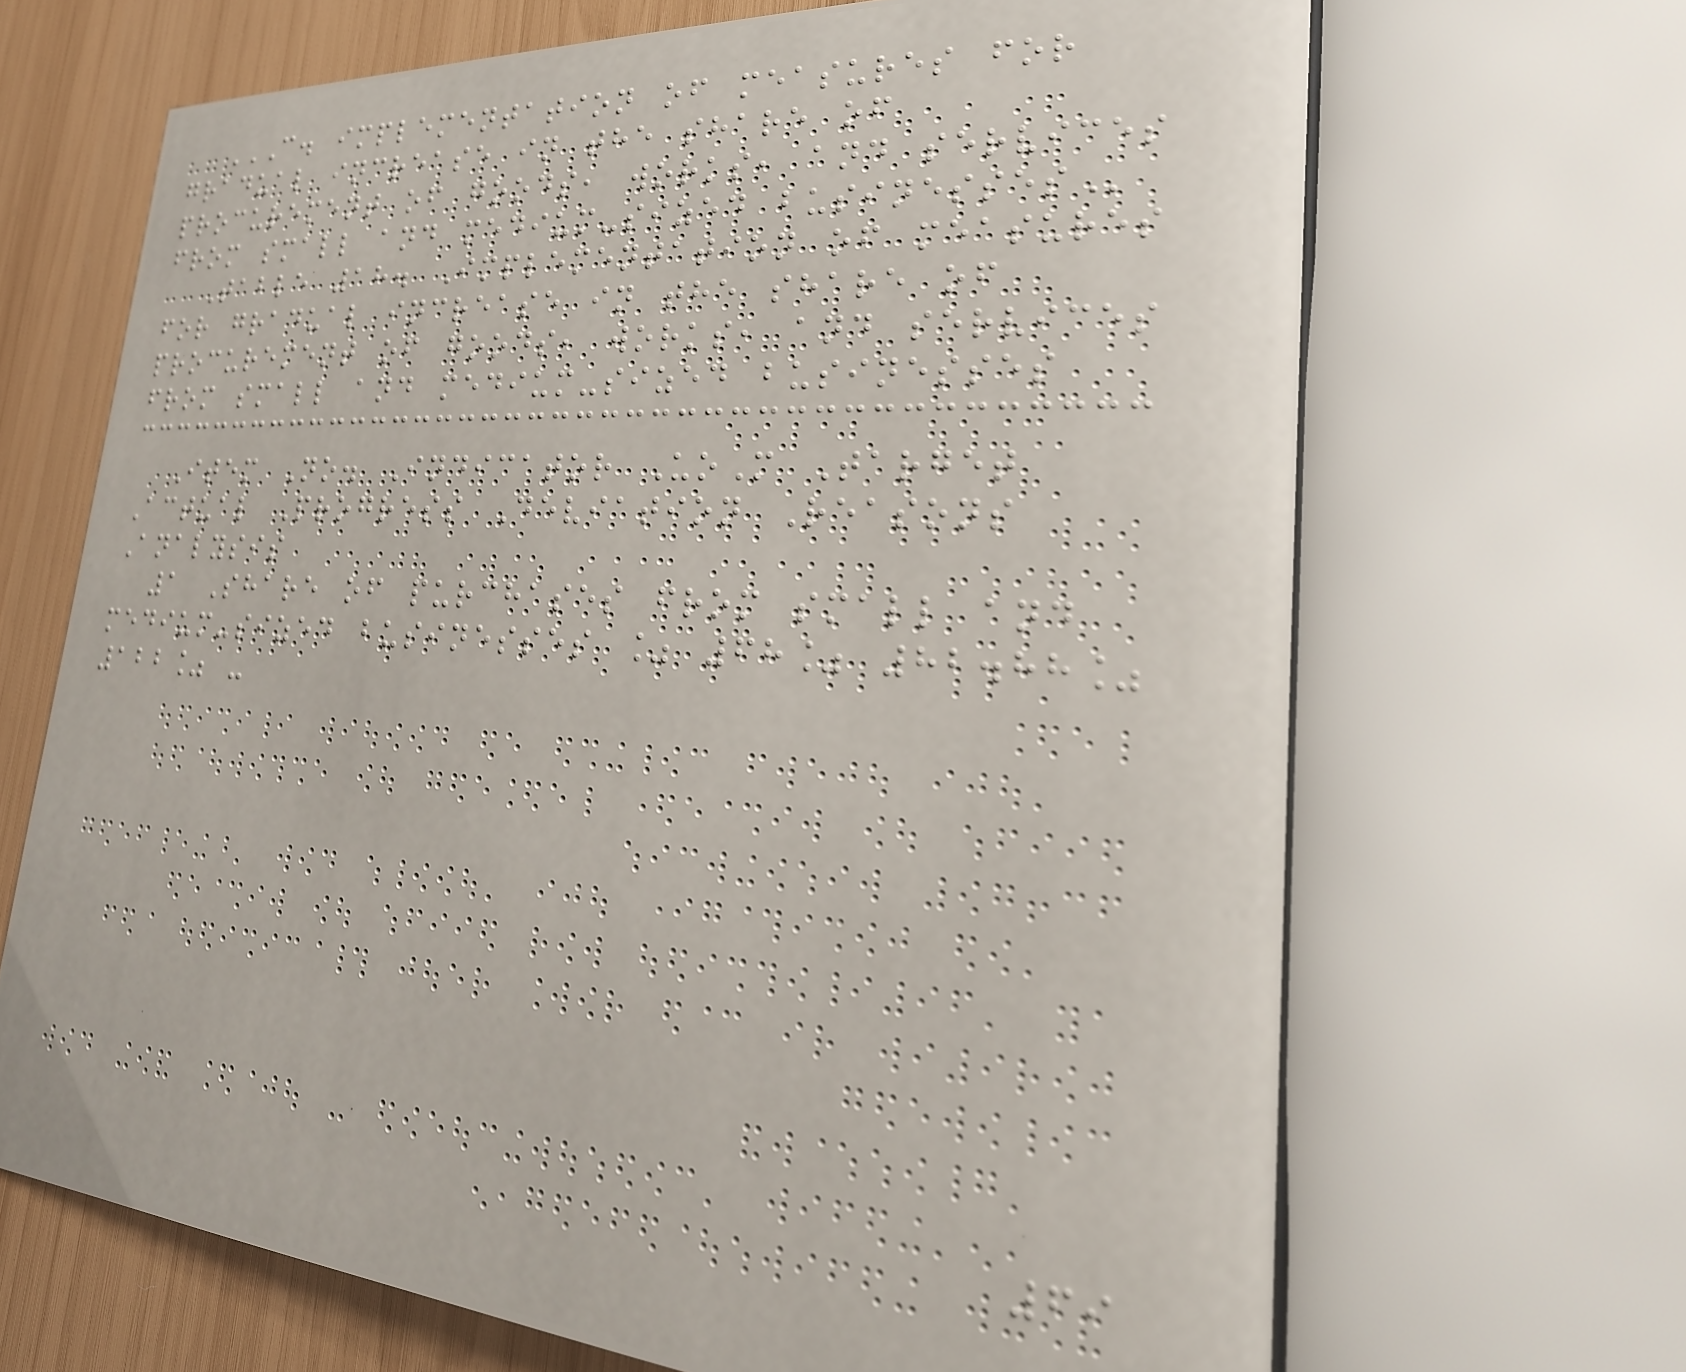C. IMPLEMENTATION OF MEASURES FOR
GRADUAL INCREASE IN THE SHARE OF
PROCUREMENT OF GOODS, WORKS, AND SERVICES
FROM SMALL AND MEDIUM-SIZED BUSINESSES
Table 18. Implementation of measures
for gradual increase in the share of
procurement of goods, works, and services
from small and medium-sized businesses
Item No. Indicator UoM Target
Actual Progress Deviation Reasons
Analysis
1 Share of purchases from small and
medium-sized businesses % 68% 82.88%
122% -
69
